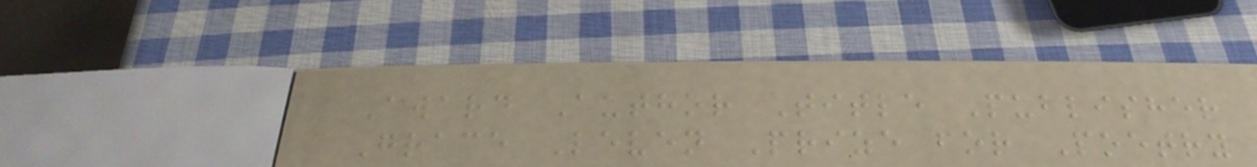Award Author Title Publisher
Grace Leven Prize for Poetry
